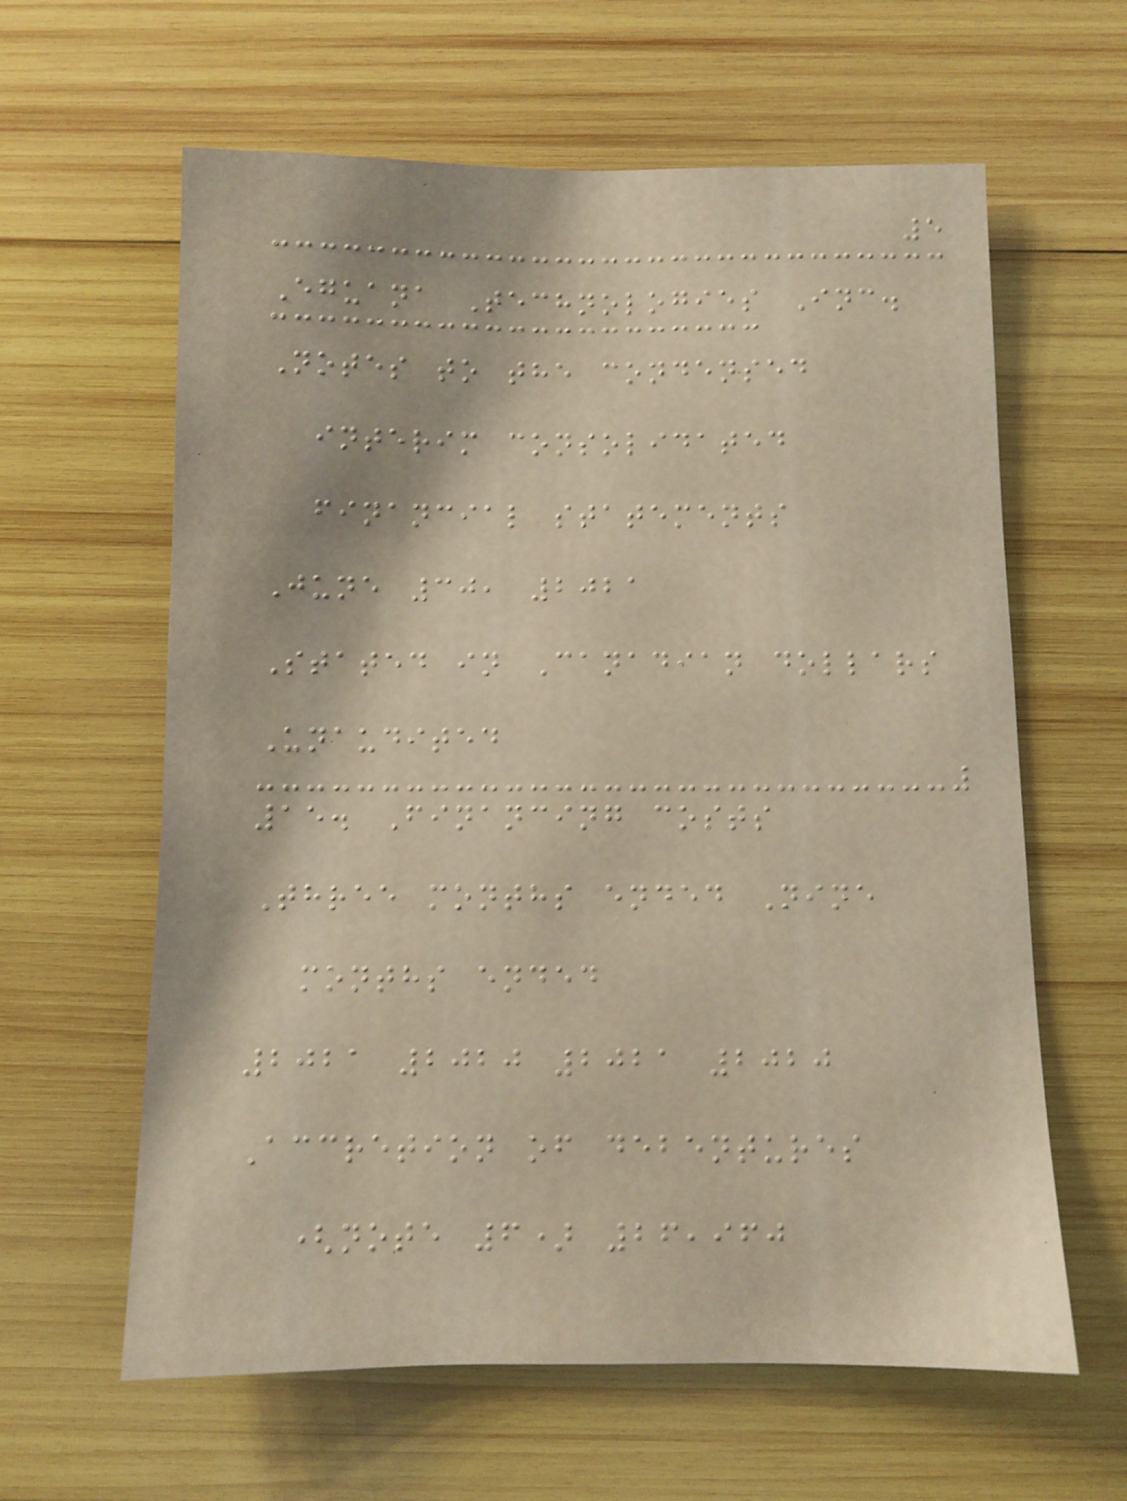5
Eguana Technologies Inc.
Notes to the condensed
interim consolidated
financial statements
June 30, 2021
Stated in Canadian dollars
Unaudited
15. Financing costs
Three months ended Nine
months ended
2021 2020 2021 2020
Accretion of debentures
(note 6) 26,960
